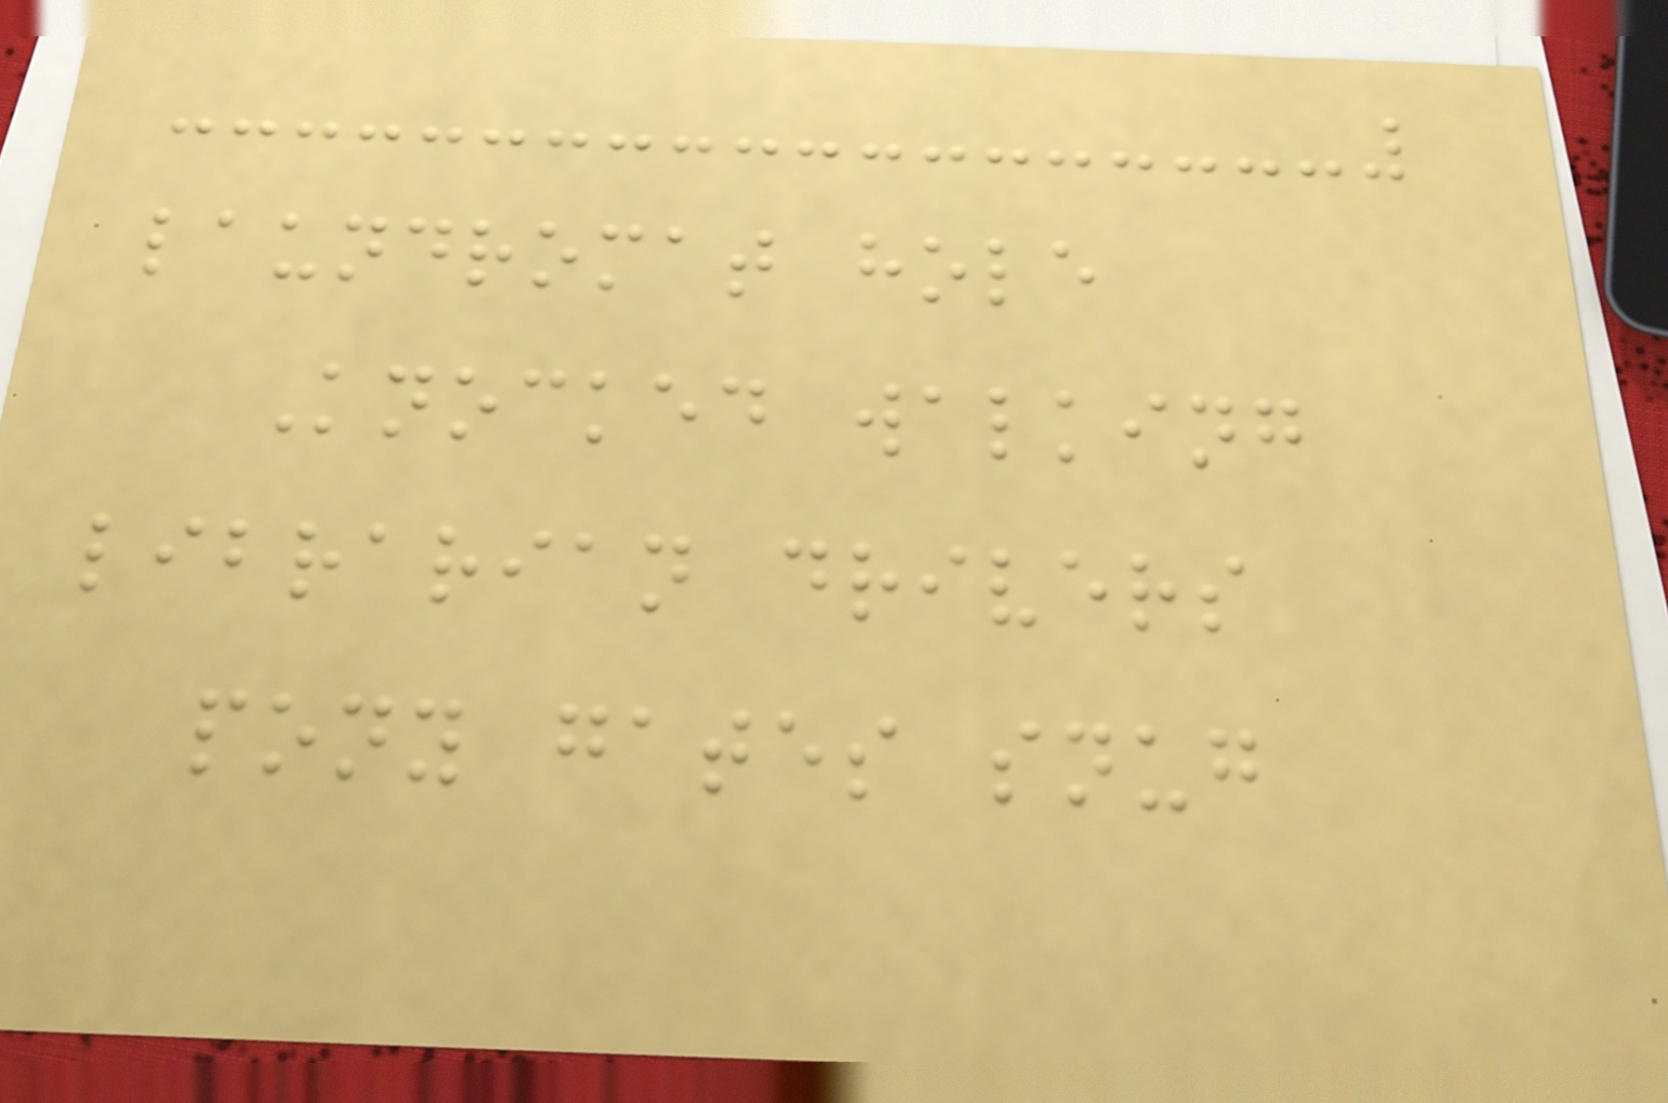laundromat hole
Knocked walking
librarian drivers
pony gates snug
